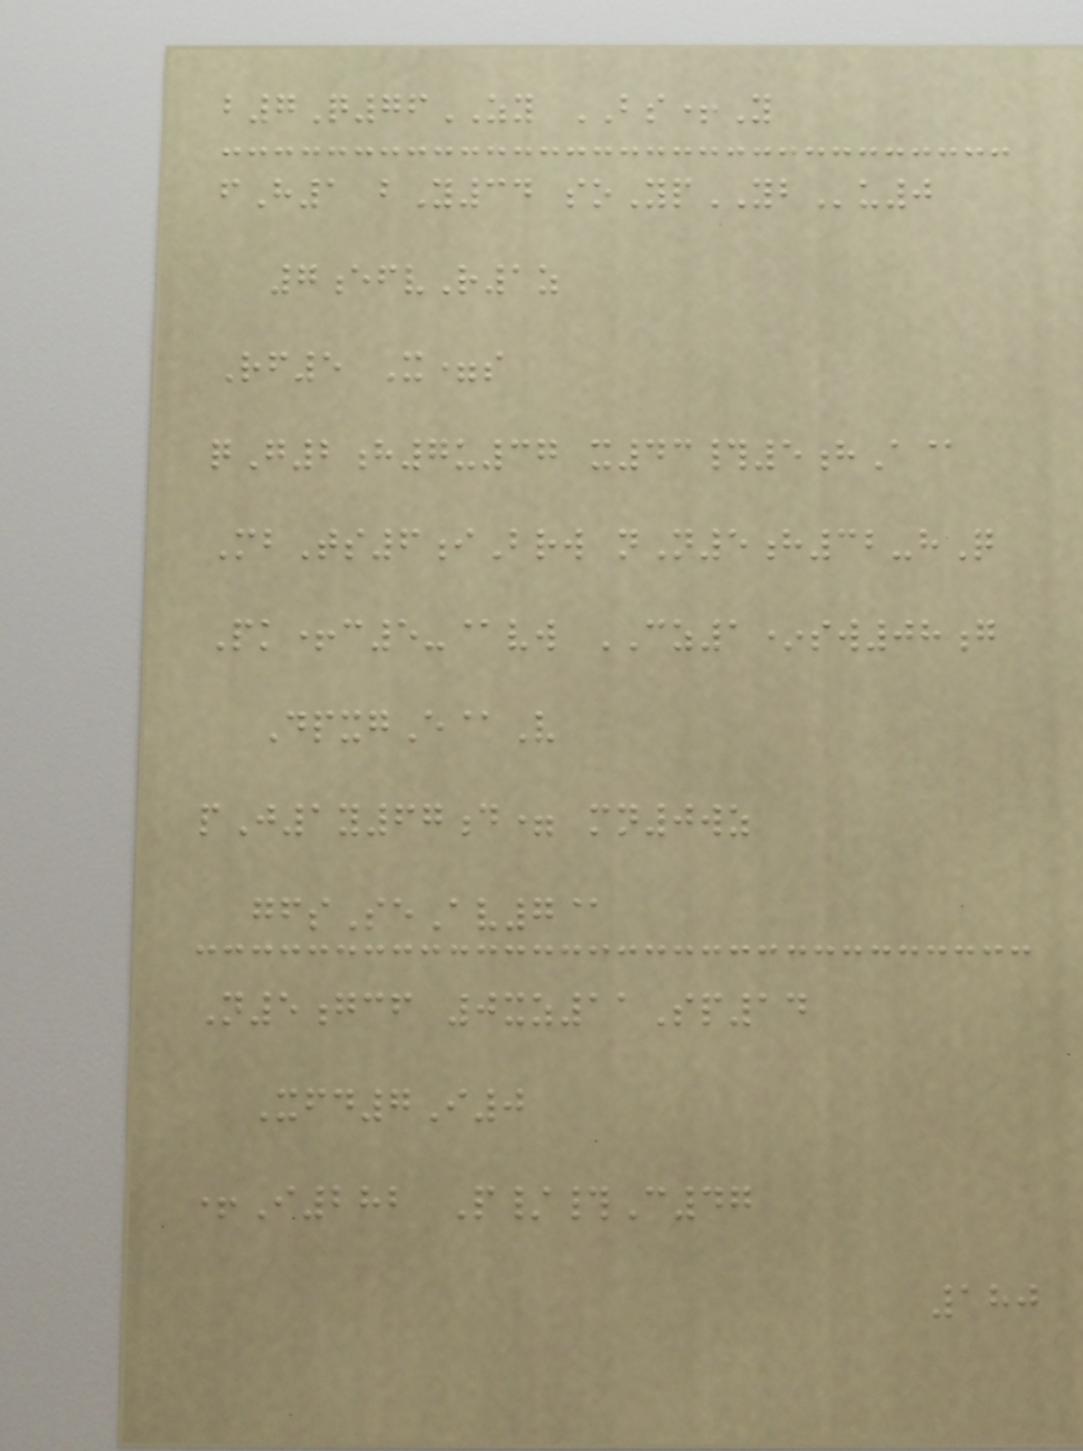b7Q76ZY BS+Y
fH1 bY34 soYpYBu0
7efvR1z
Rf5 X=s
qG2h7u37 x43#5hA@
MbTs6iBrw nN5h32-hQ
Pk+c5-@vw CZ1*sw08g
DpxgE@V
pJ1y67d= mn0wz
gfsSeAv7@
N5gcf 0xz11Sp14
Xfd7I0
+I282 P/#C47
180
